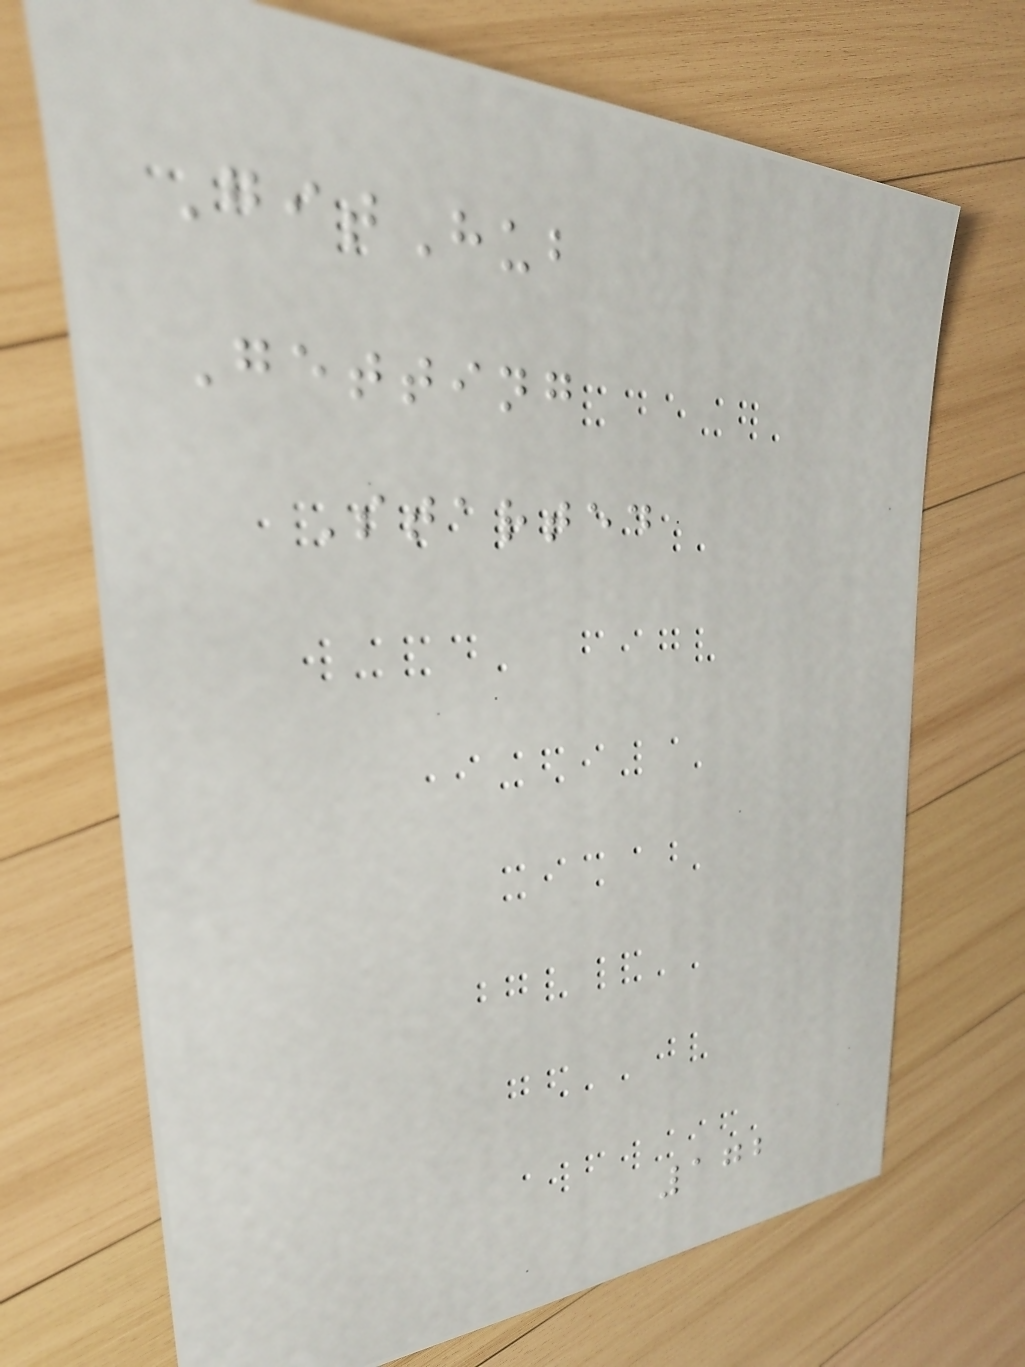GitHub
Getting
Started
172
